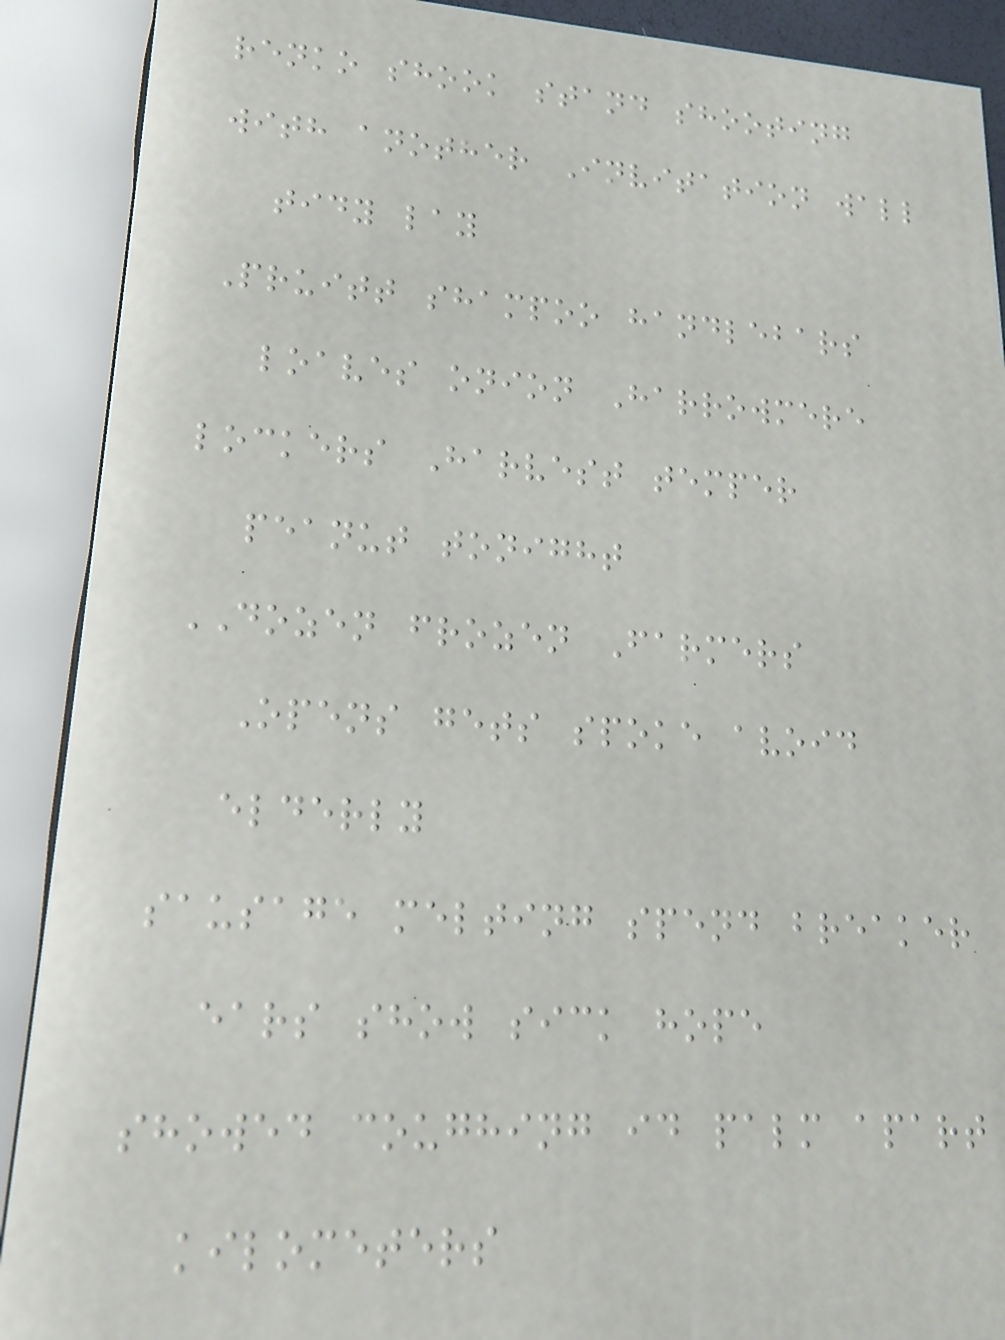renko shook stand shooting
with another Invitation wall
tidy lay
Pruitt shampoo handlebars
loaves onion Harrowmere
lockers Harvest temper
peanut tonight
DOZEN frozen Farmers
Opens gets spoke avoid
elderly
sausage melting spend breaker
ears show sick hope
showed coughing id palm apart
kilometers
